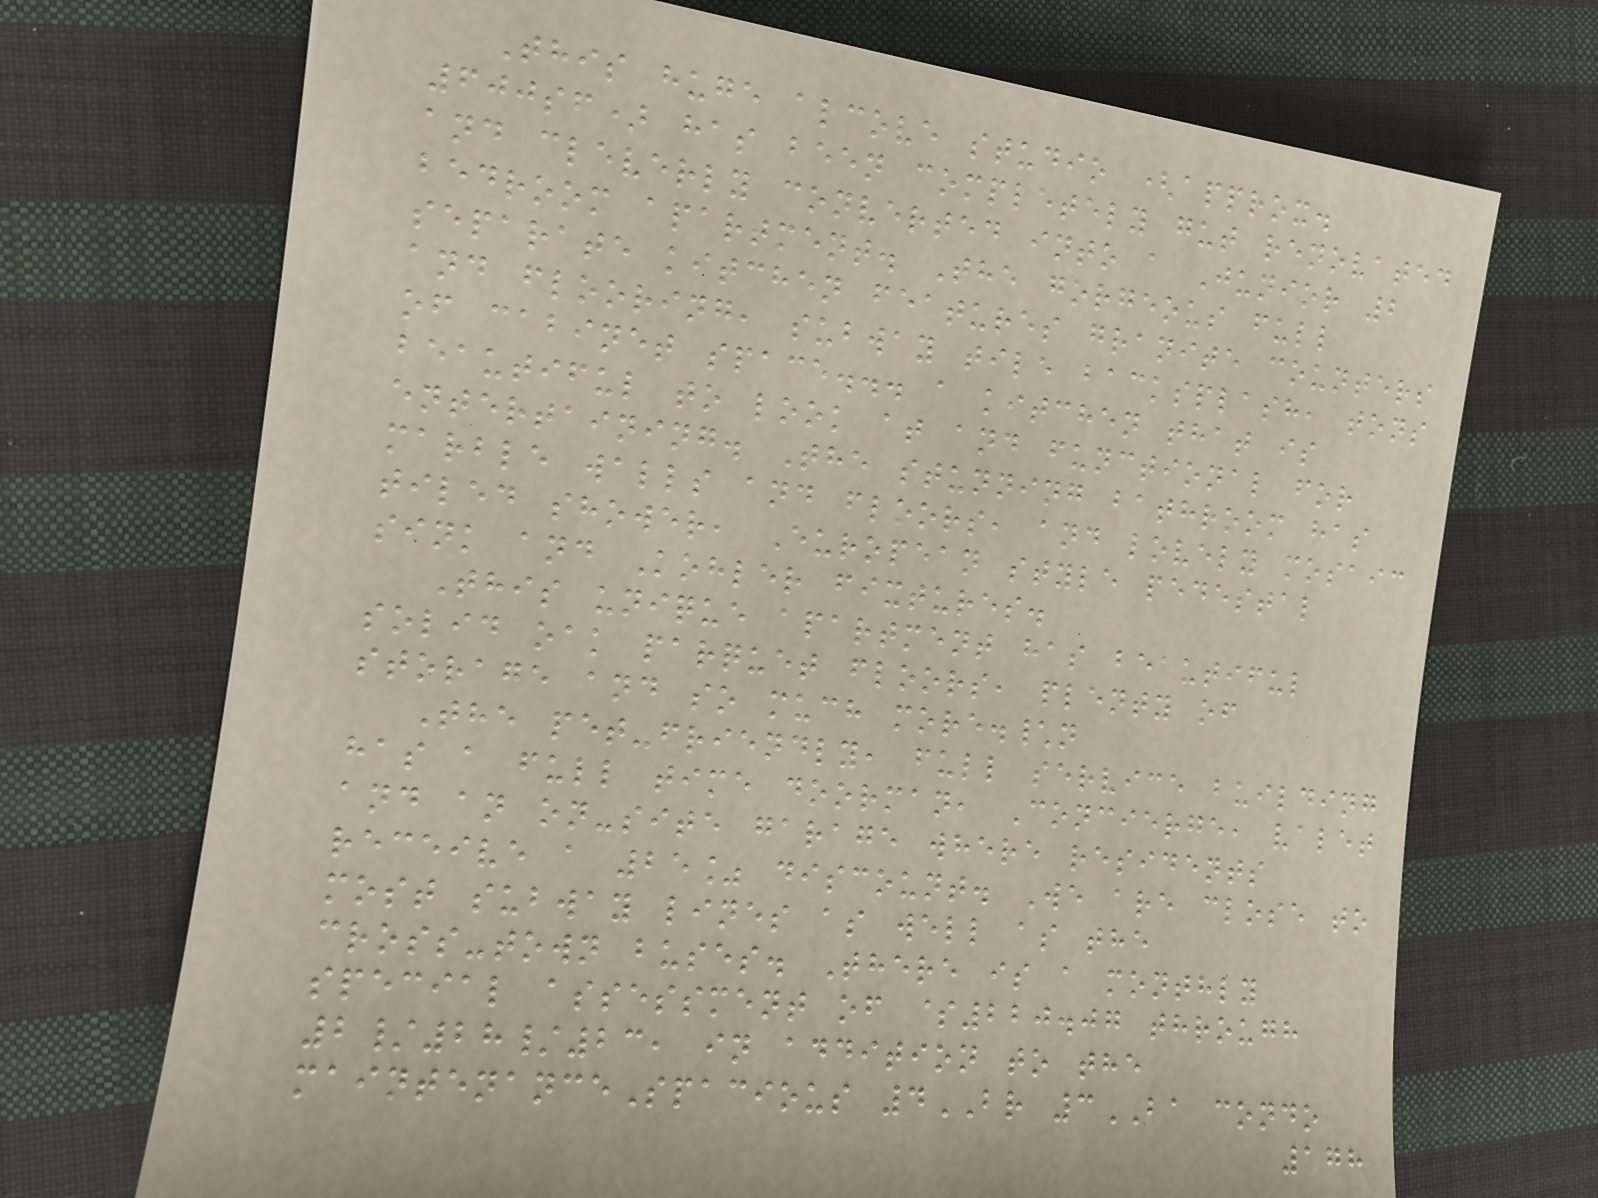This huge alcove studio (approx.
600sf) has been completely gut renovated
and cleverly converted into a Junior 2
bedroom apartment. The gorgeous full
separate kitchen features granite counters
and flooring, subway tile backsplash, tons
of cabinet space... a kitchen that is
beautiful to look at and functional for
entertaining. The stunning bathroom has
marble walls and floors, and lovely mosaic
tiled shower, European style pedestal
sink and Kohler fixtures.
This unique apartment has beautiful
solid oak parquet floors, plenty of
storage and so much more.\n
The pet-friendly, full service building
has a full time doorman, Concierge, valet
and an on-site garage where residents
receive a 25% discount. We are close to
most subway lines as well as the
cross-town buses. There is a monthly
special assessment of $220.07 through
2/28/23, in addition to the
maintenanceSpacious 4BR 3BA condo
178
